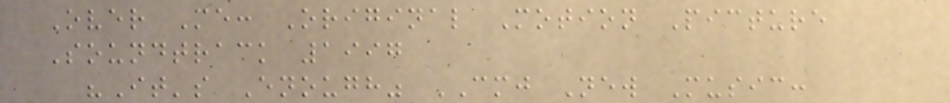Over Me: Original Motion Picture
Soundtrack 1997
"It's Enough" CMJ New Music:
